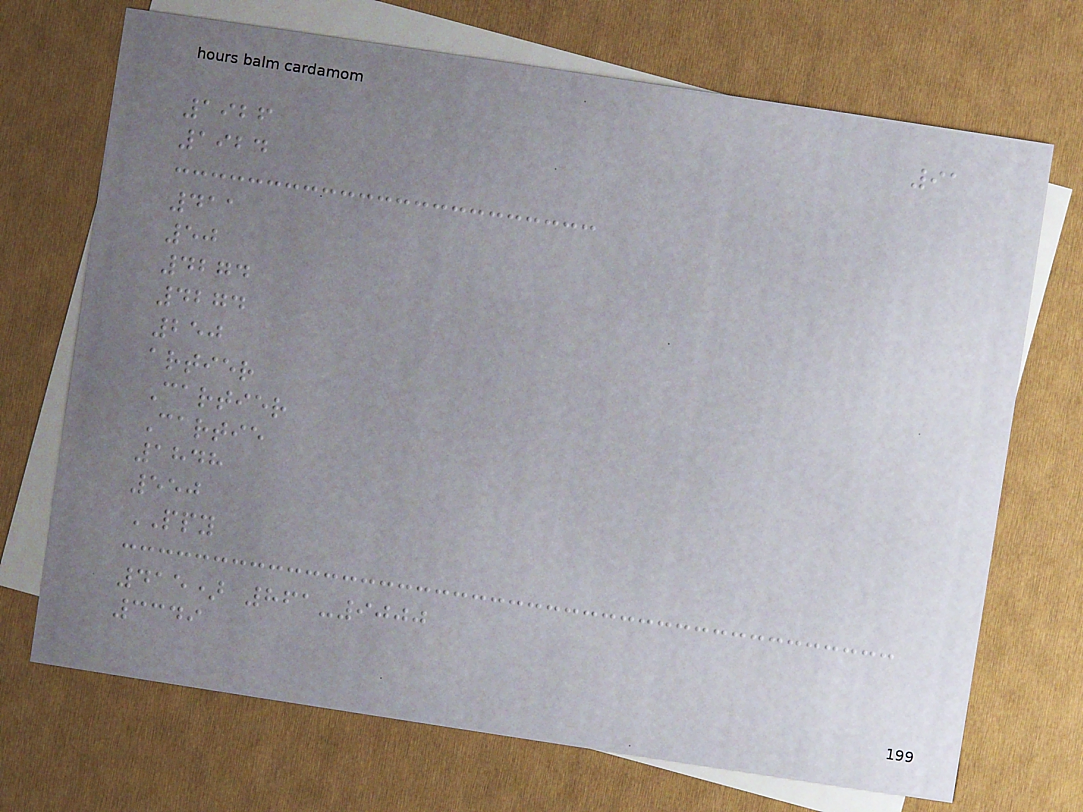91
1926
1924
411
50
4274
4274
250
artier
Cartier
Cartie
1848
550
PPY
415) 861-9000
3349
